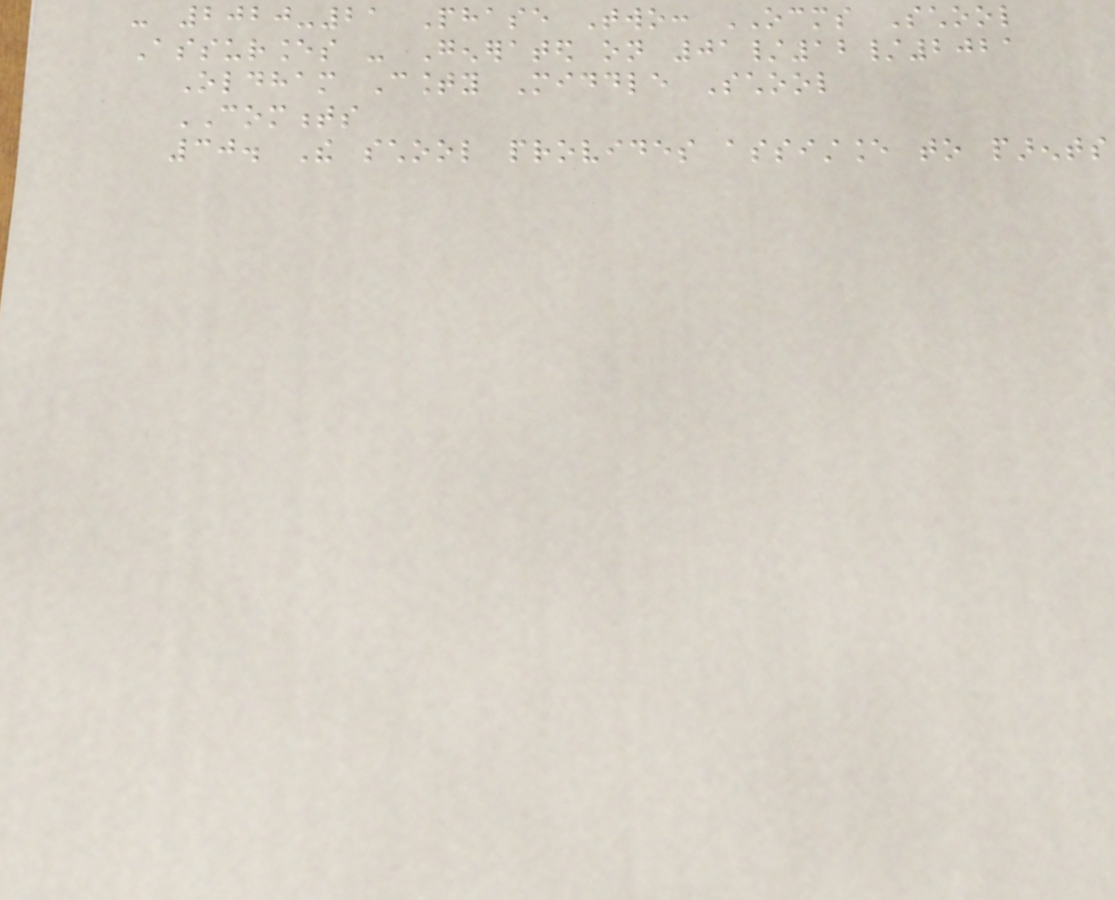- 2020-21 Phase Two: OCMS School
Assurances - Generated on 01/12/2021
Oldham County Middle School
COMMENTS
30. The school provides assistance to parents
